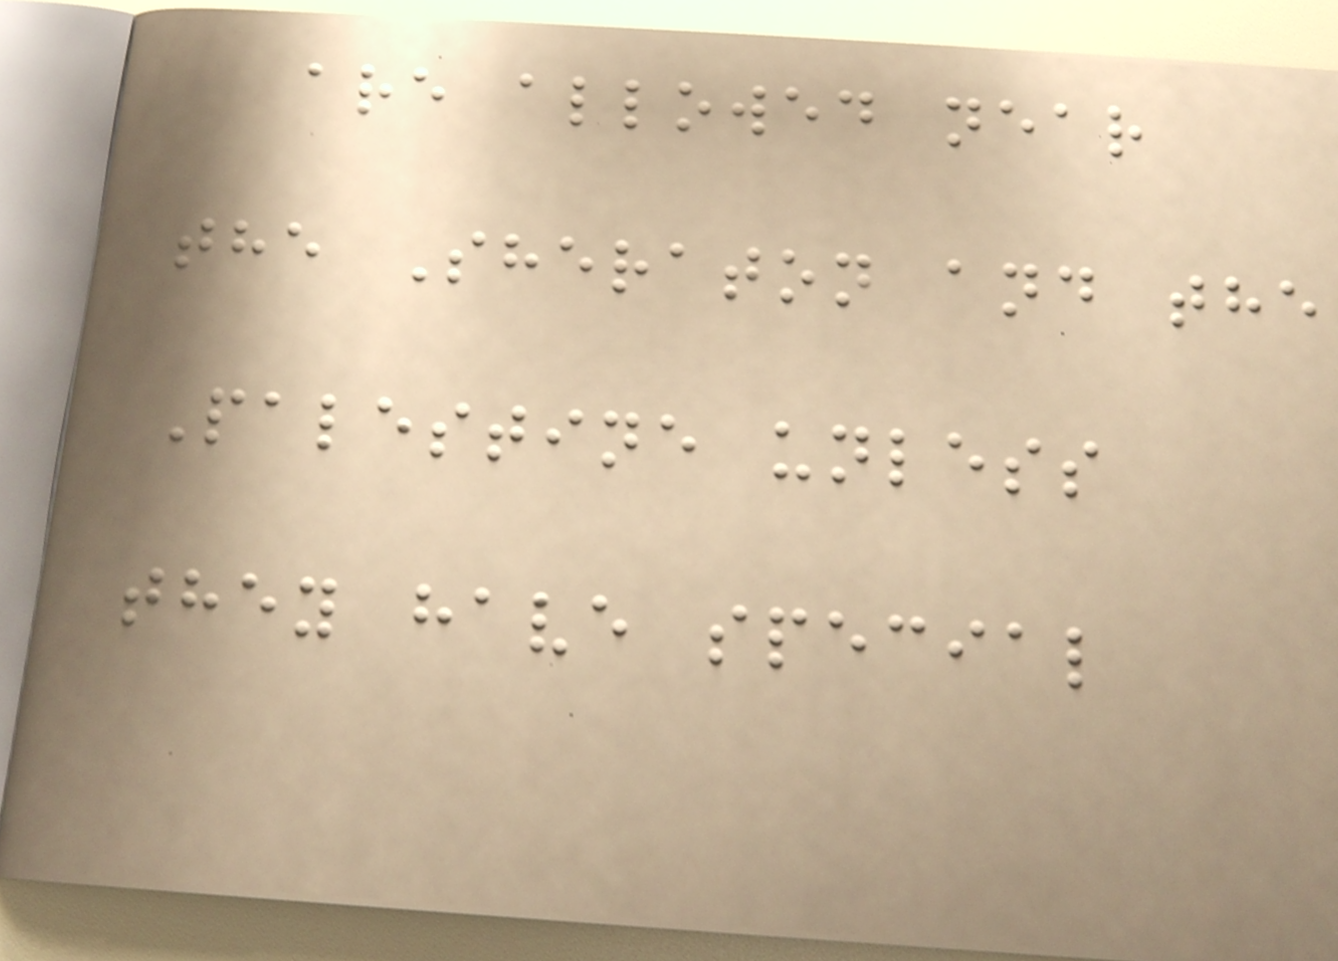are allowed near
the Sheraton and the
Palestine unless
they have special
